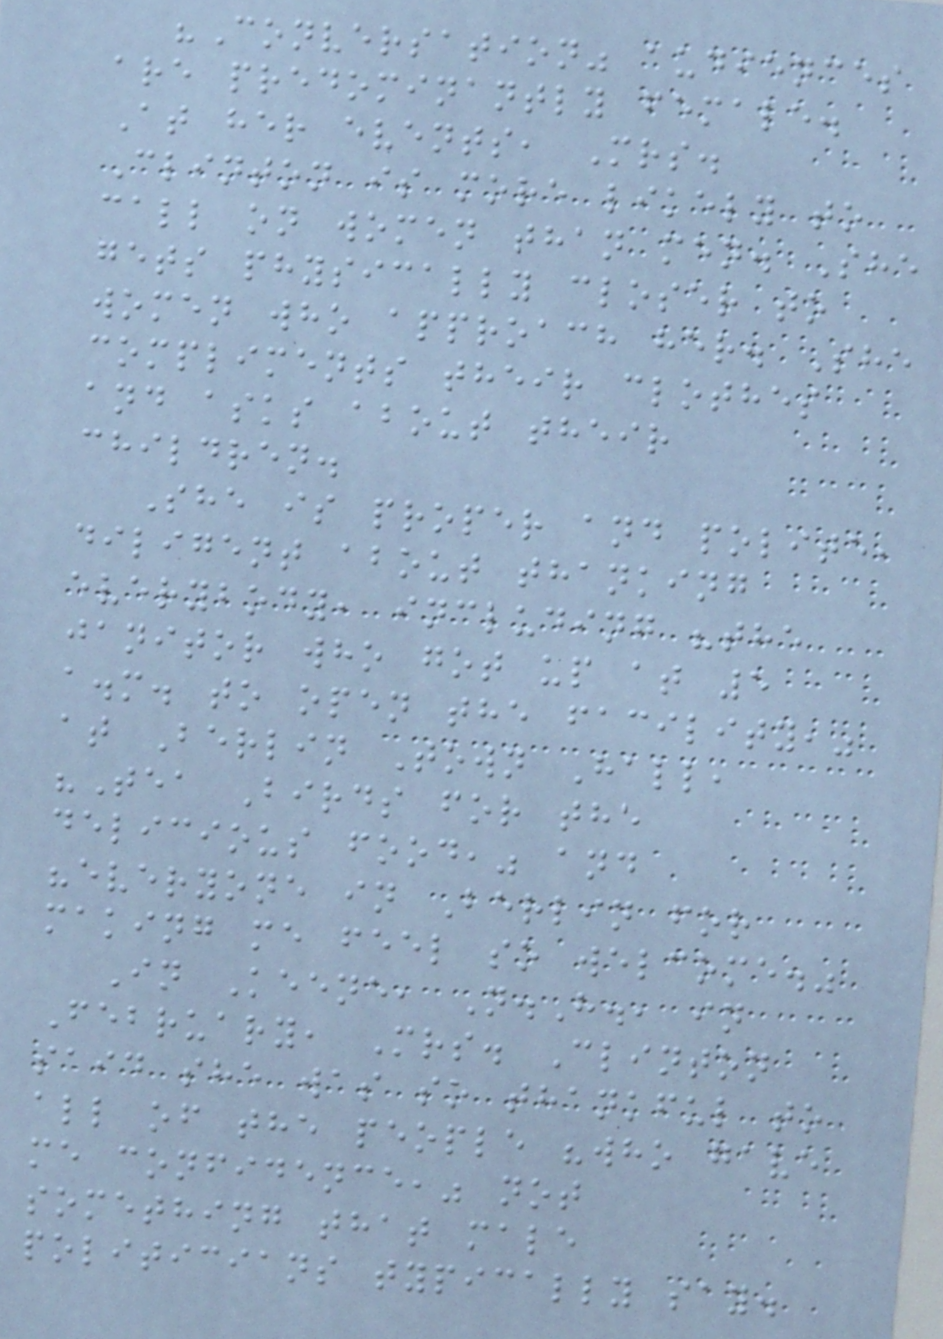"Conversation" audiences
are predominantly female.
At her events, Mrs.
Clinton is more likely to
call on women than men. She
gets physically closer to
women who approach her. She
compliments their clothes
and asks about their
children.
She is proper and polite,
diligent about thanking
everybody, including "the
janitor who got up at 5
a.m. to open the facility,"
at Berlin Town Hall,
"Tea Birds for the
delicious food," and
"everyone in Berlin for
making me feel so welcome."
In Keene, N.H., in
February, Mrs. Clinton
said she was so thankful to
all of the people "who gave
me confidence," not
something that male
politicians typically say.
